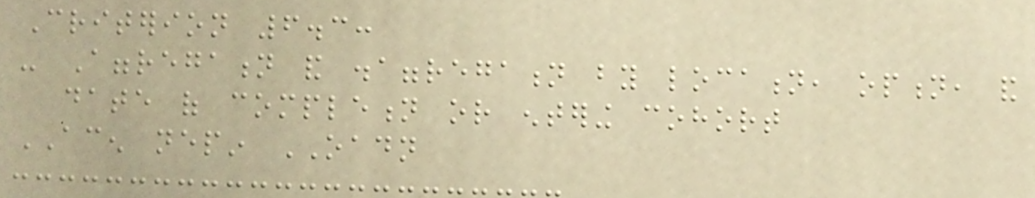Criterion 6.3:
- Aggregation and disaggregation by location, option, and
date of completion or entering cohort
ACEN nepin OADN
